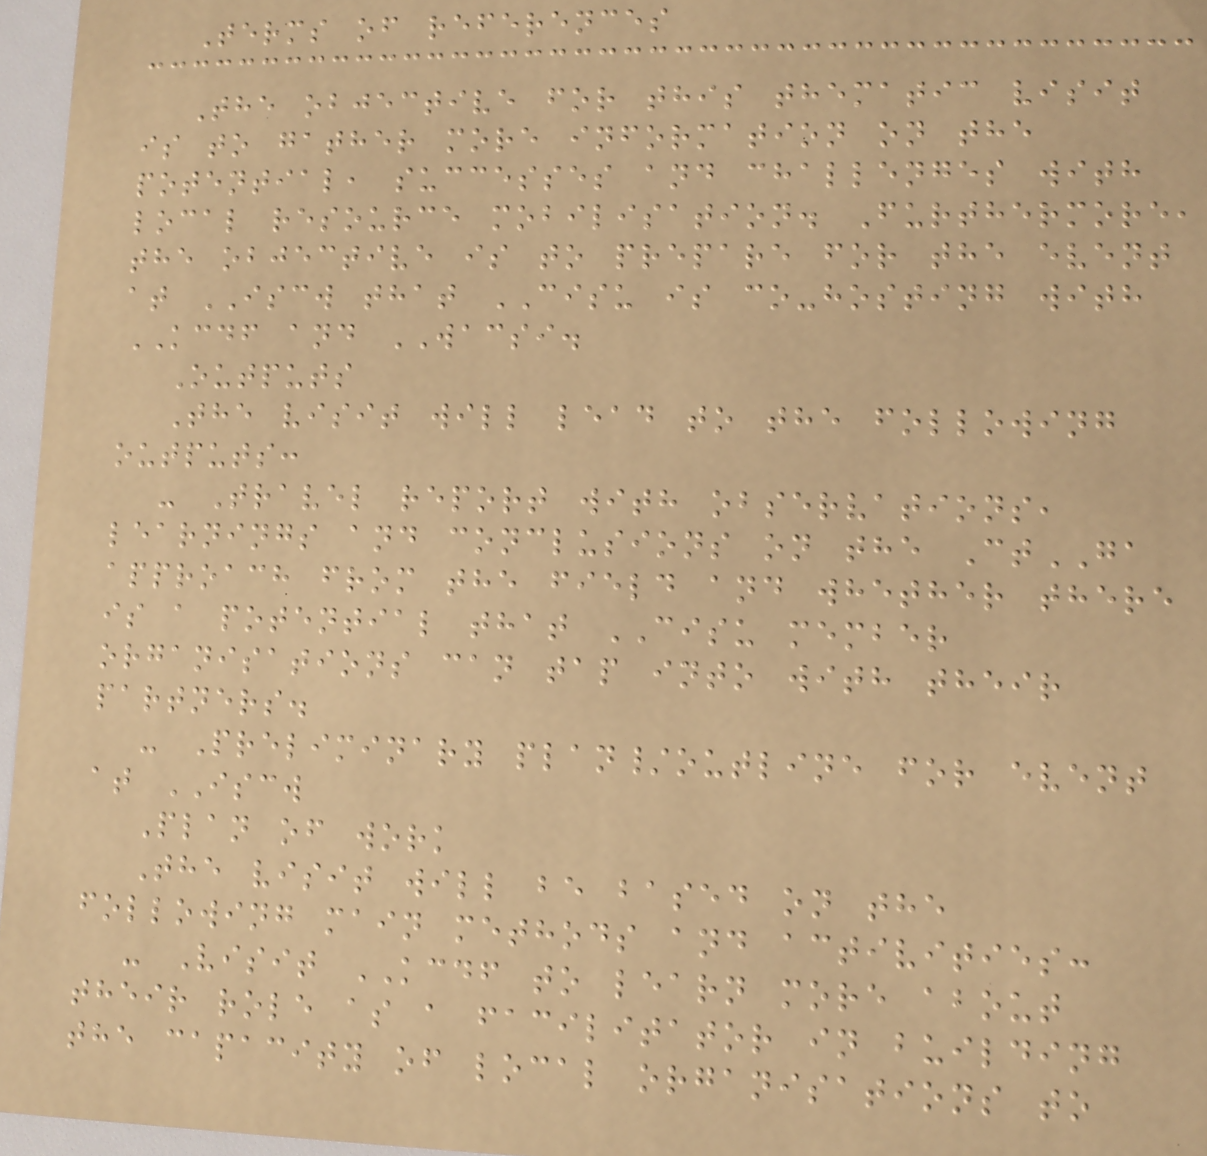Terms of references
The objective for this thematic visit
is to gather more information on the
potential, successes and challenges with
local resource mobilisation. Furthermore,
the objective is to prepare for the event
at ISCW that CISU is co-hosting with
KCDF and WACSI.
Outputs
The visit will lead to the following
outputs:
- Travel report with observations,
learnings and conclusions on the CtGA
approach from the field and whether there
is a potential that CISU member
organisations can tap into with their
partners.
- Preliminary plan/outline for event
at ISCW
Plan of work
The visit will be based on the
following main methods and activities:
- Visit KCDF to learn more about
their role as a facilitator in building
the capacity of local organisations to
